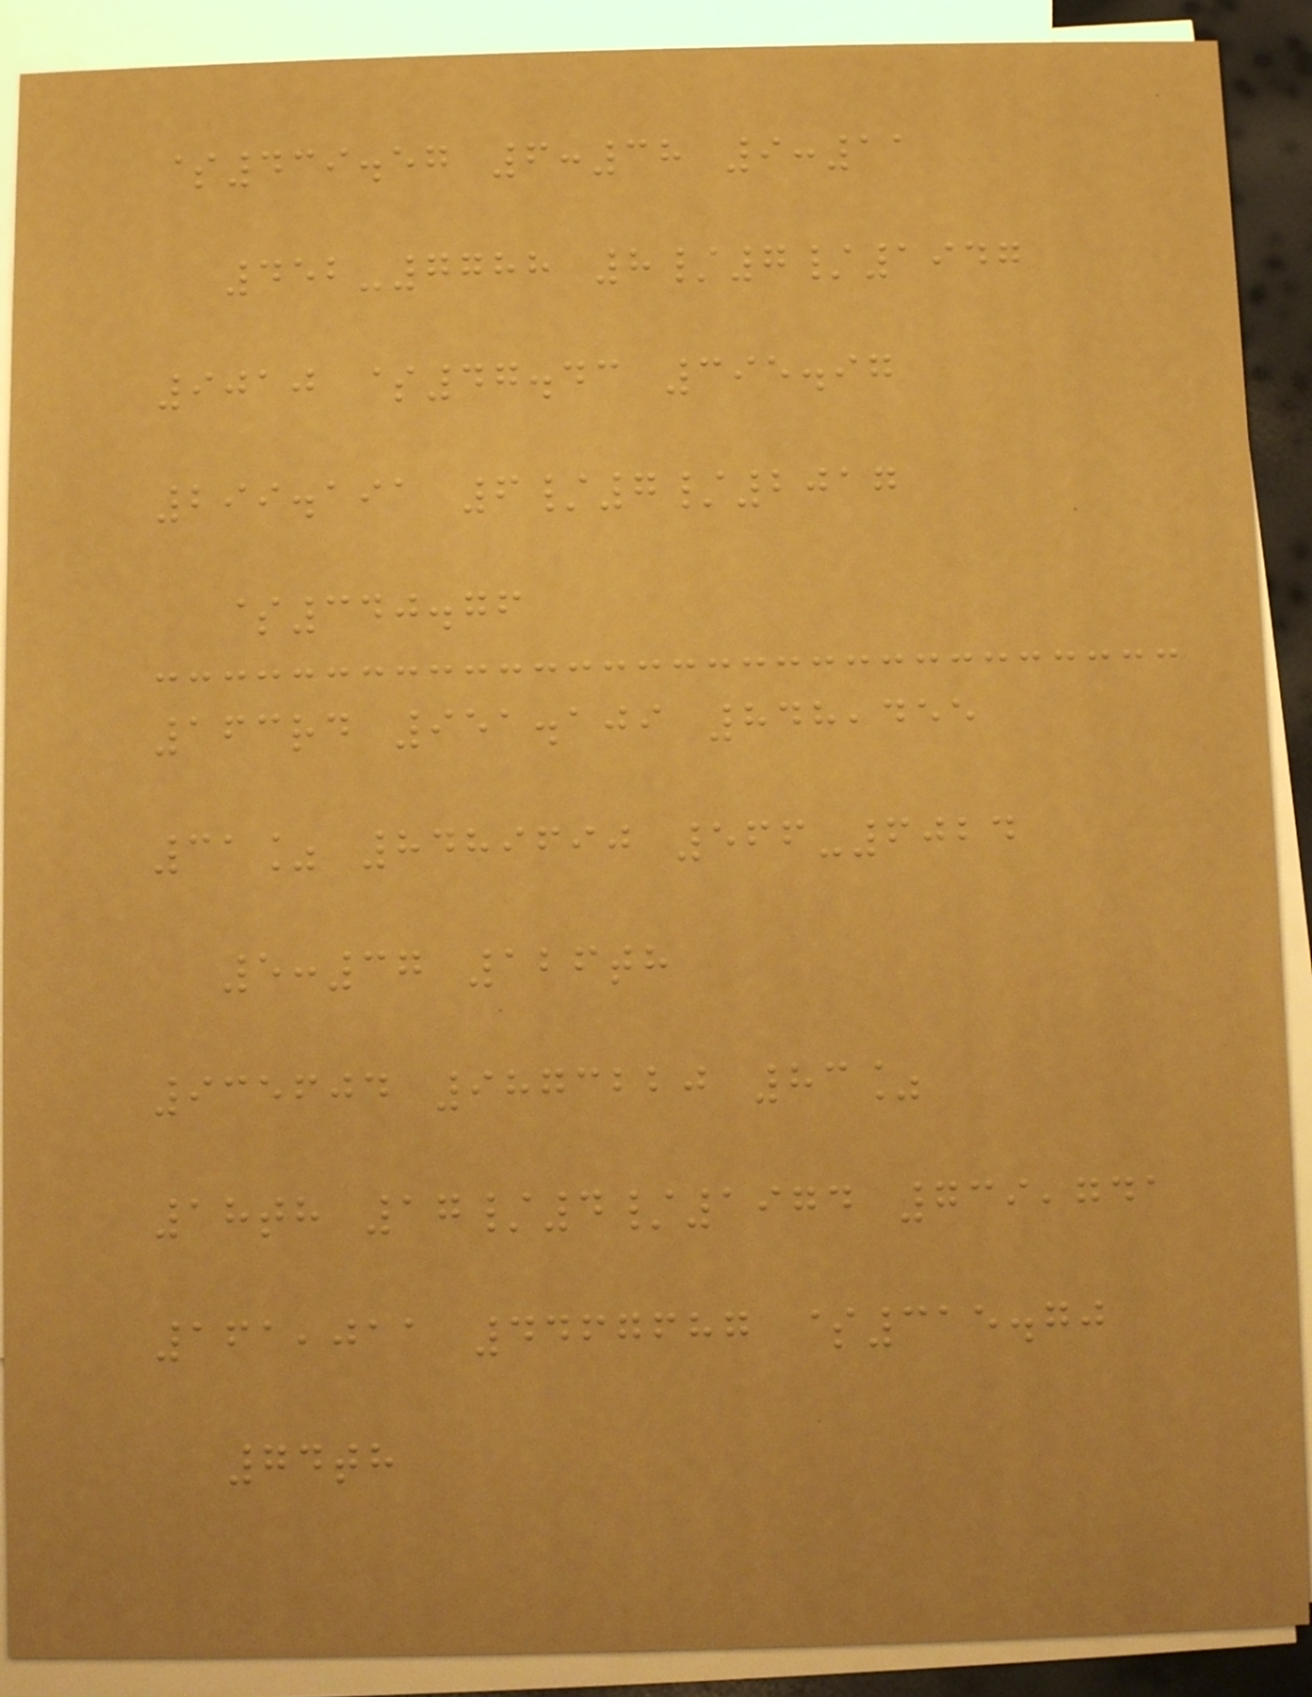$439.57 6:38 9:11
452-7788 8/7/1947
9010 $47.43 395.97
299.191 6/7/2017
$340.76
163rd 951.109 848,455
31% 8489690 566-6024
5:37 126th
935604 9873220 83%
18th 17/4/1974 739,741
161,011 4467687 $315.70
74th
